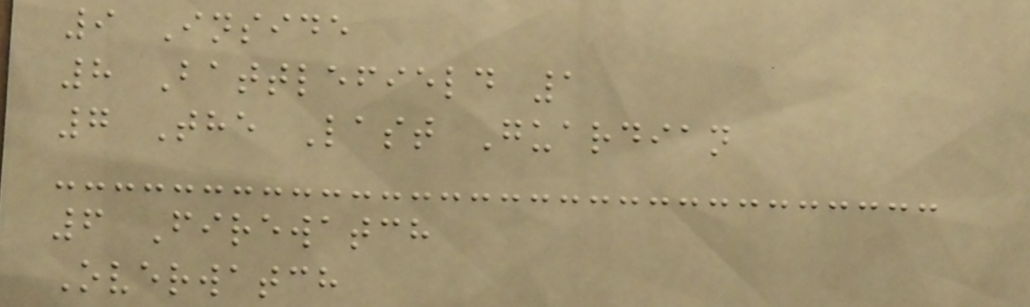9 Inside
8 Battlefield 1
7 The Last Guardian
6 Firewatch
Overwatch
